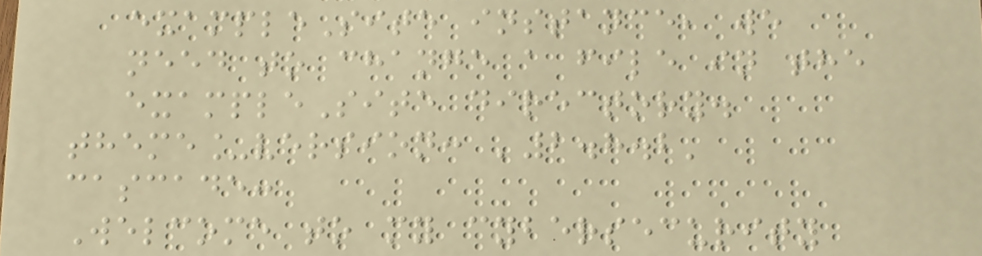exampleSite instance, we
need to change a file in the
exampleSite directory.
theme_version: '2.8.2'
cascade:
Welcome to my cybersecurity
